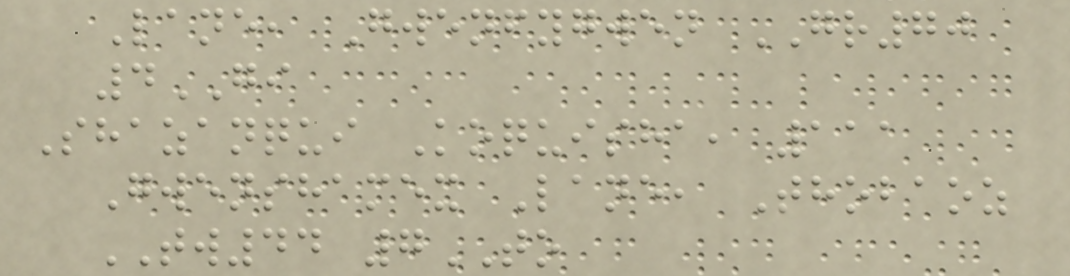Lane, Gwenfygwen GR70
4GI
Shazanqui Koquisha, 111
Gwenshamex Lane, Thobaoz
TW44 7TO
